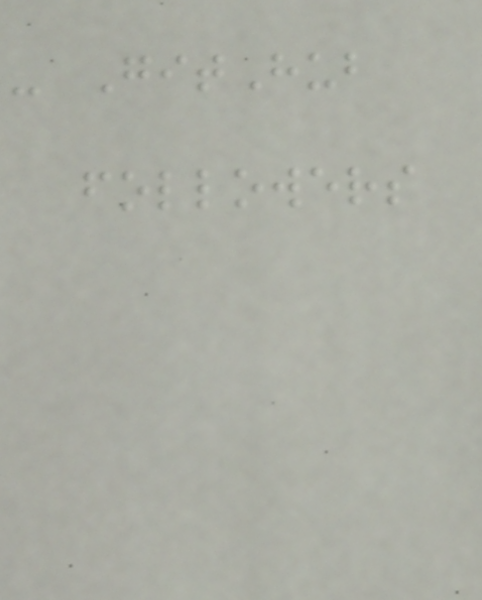- GitHub
followers
